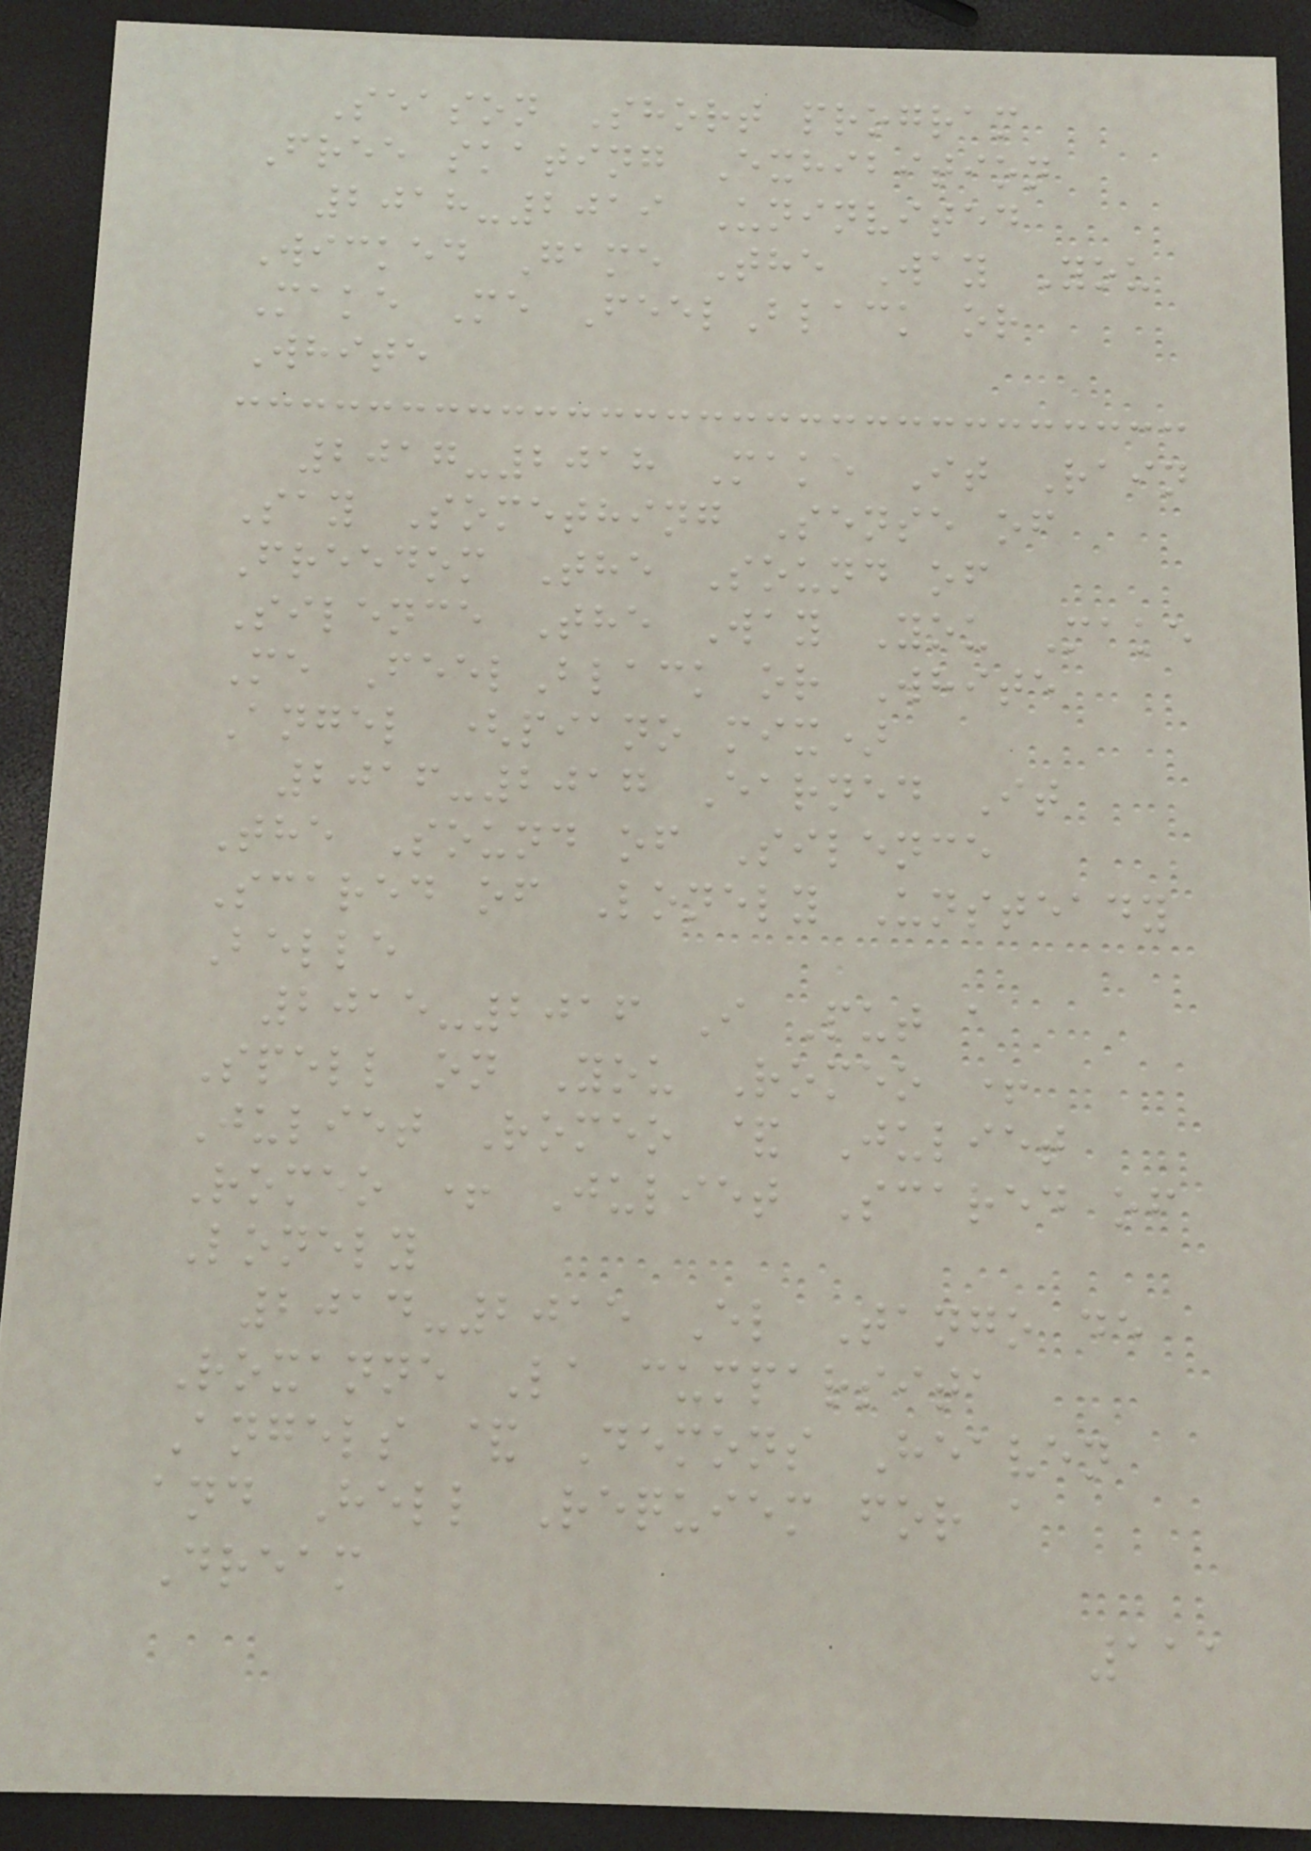Season Short program
Free skating Exhibition
2018-2019 Uninvited
Wicked Game The Way You
Make Me FeelBlack or
White
2017-2018 Make It Rain
Say Something Sense of
Freedom The Sound of
Silence The Way You Make
Me FeelBlack or White
Angel (piano mix)
2016-2017 Earned It
The Sound of Silence
Scared of Lonely Unsteady
Belle
2015-2016 I Put a
Spell on You Romeo +
Juliet Romeo & Juliet
Romeo + Juliet Scared of
Lonely
2014-2015 El Tango de
Roxanne La cumparsita
Angels & Demons Heaven
and Hell Requiem for a
Dream
111
